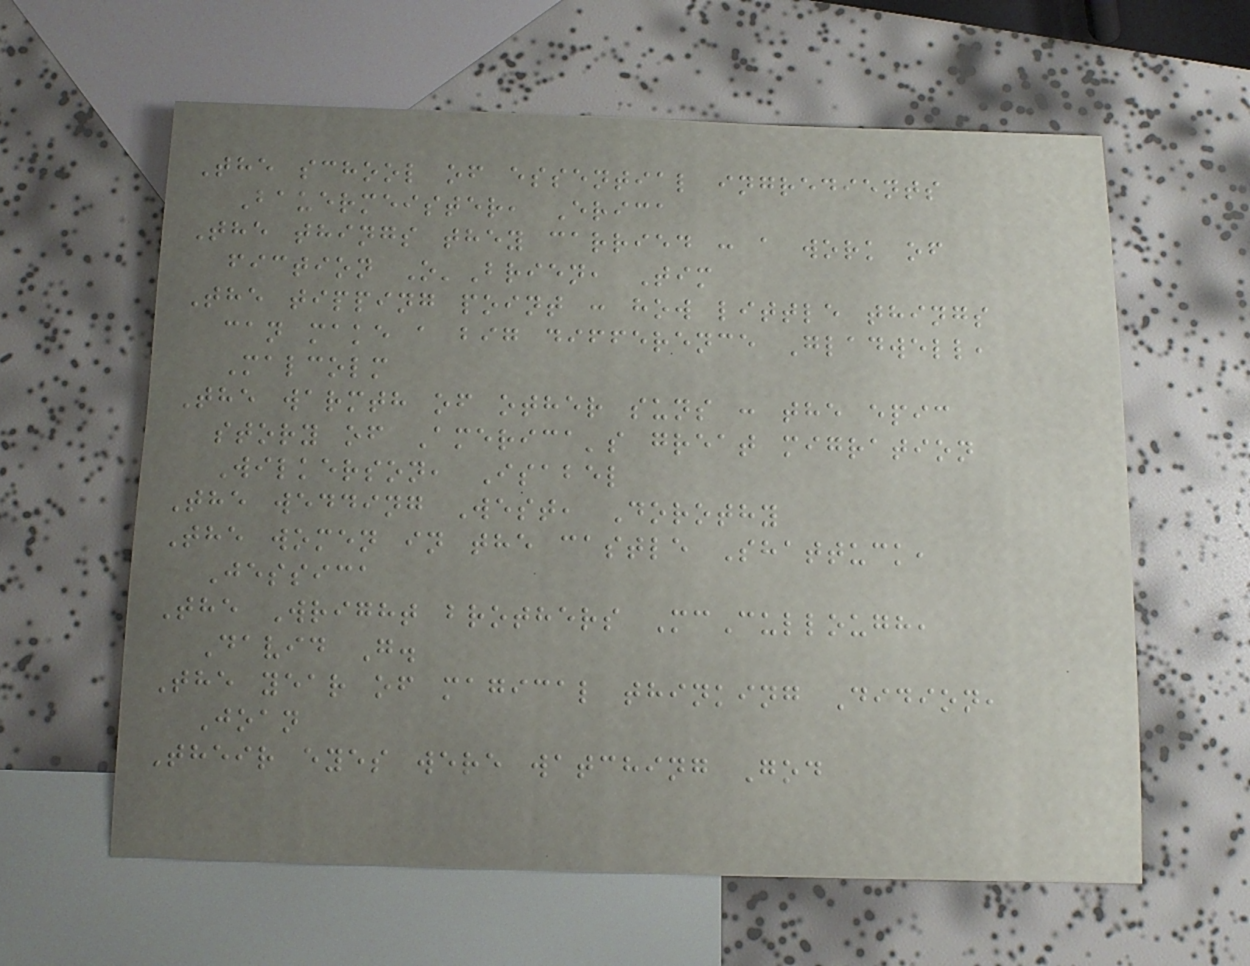The school of essential ingredients
Bauermeister, Erica
The things they carried : a work of
fiction O'Brien, Tim
The tipping point : how little things
can make a big difference Gladwell,
Malcolm
The warmth of other suns : the epic
story of America's great migration
Wilkerson, Isabel
The wedding West, Dorothy
The women in the castle Shattuck,
Jessica
The Wright brothers McCullough,
David G.
The year of magical thinking Didion,
Joan
Their eyes were watching God
